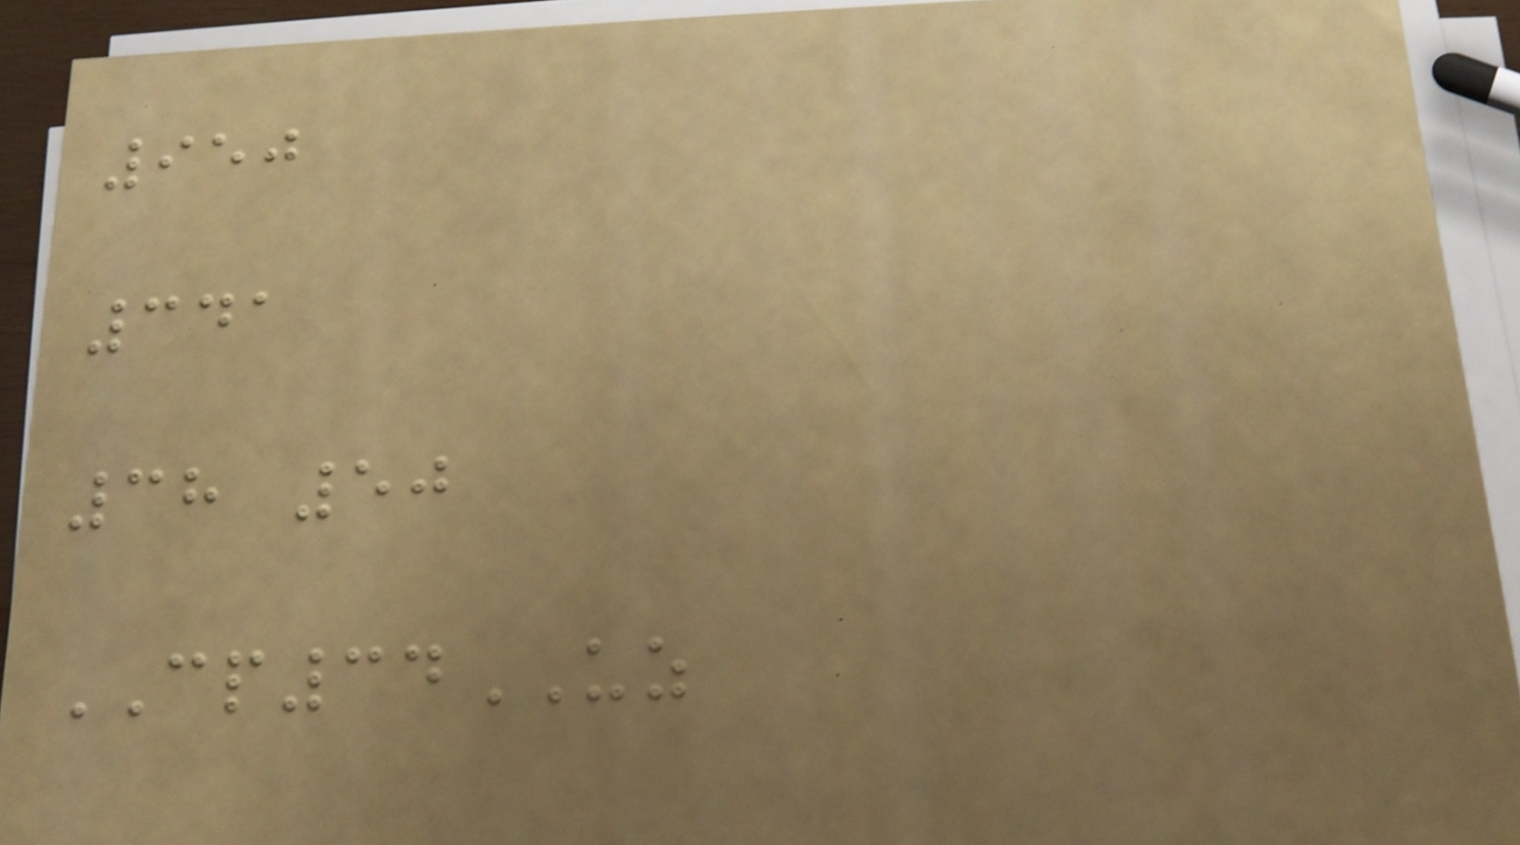950
341
38 50
CP34UZ
